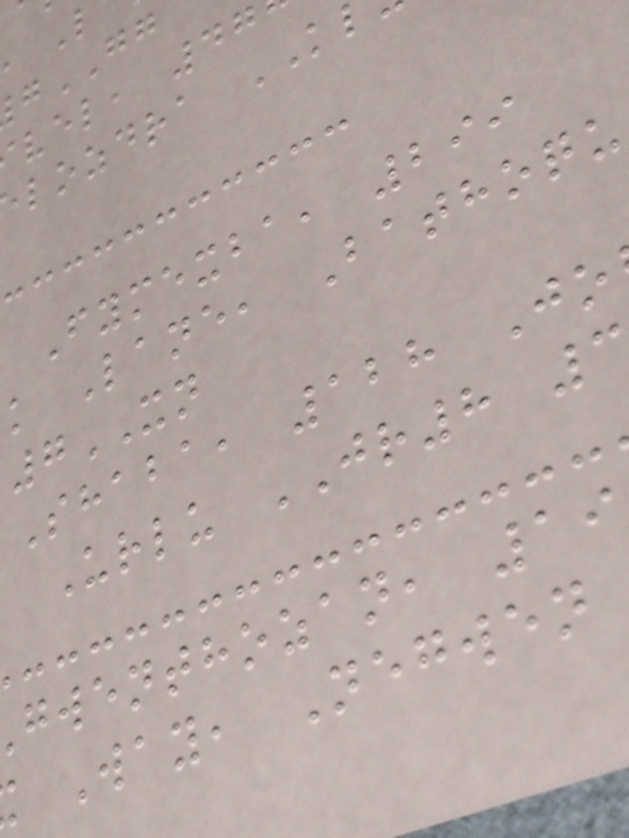GG
vel, 47
lozdra
Fymexba, 299
k Lane, Bathoqu
7XN
Shaba, 128 Jo
Urlu JR8
gwenthozan, 19
Way, Negwen
